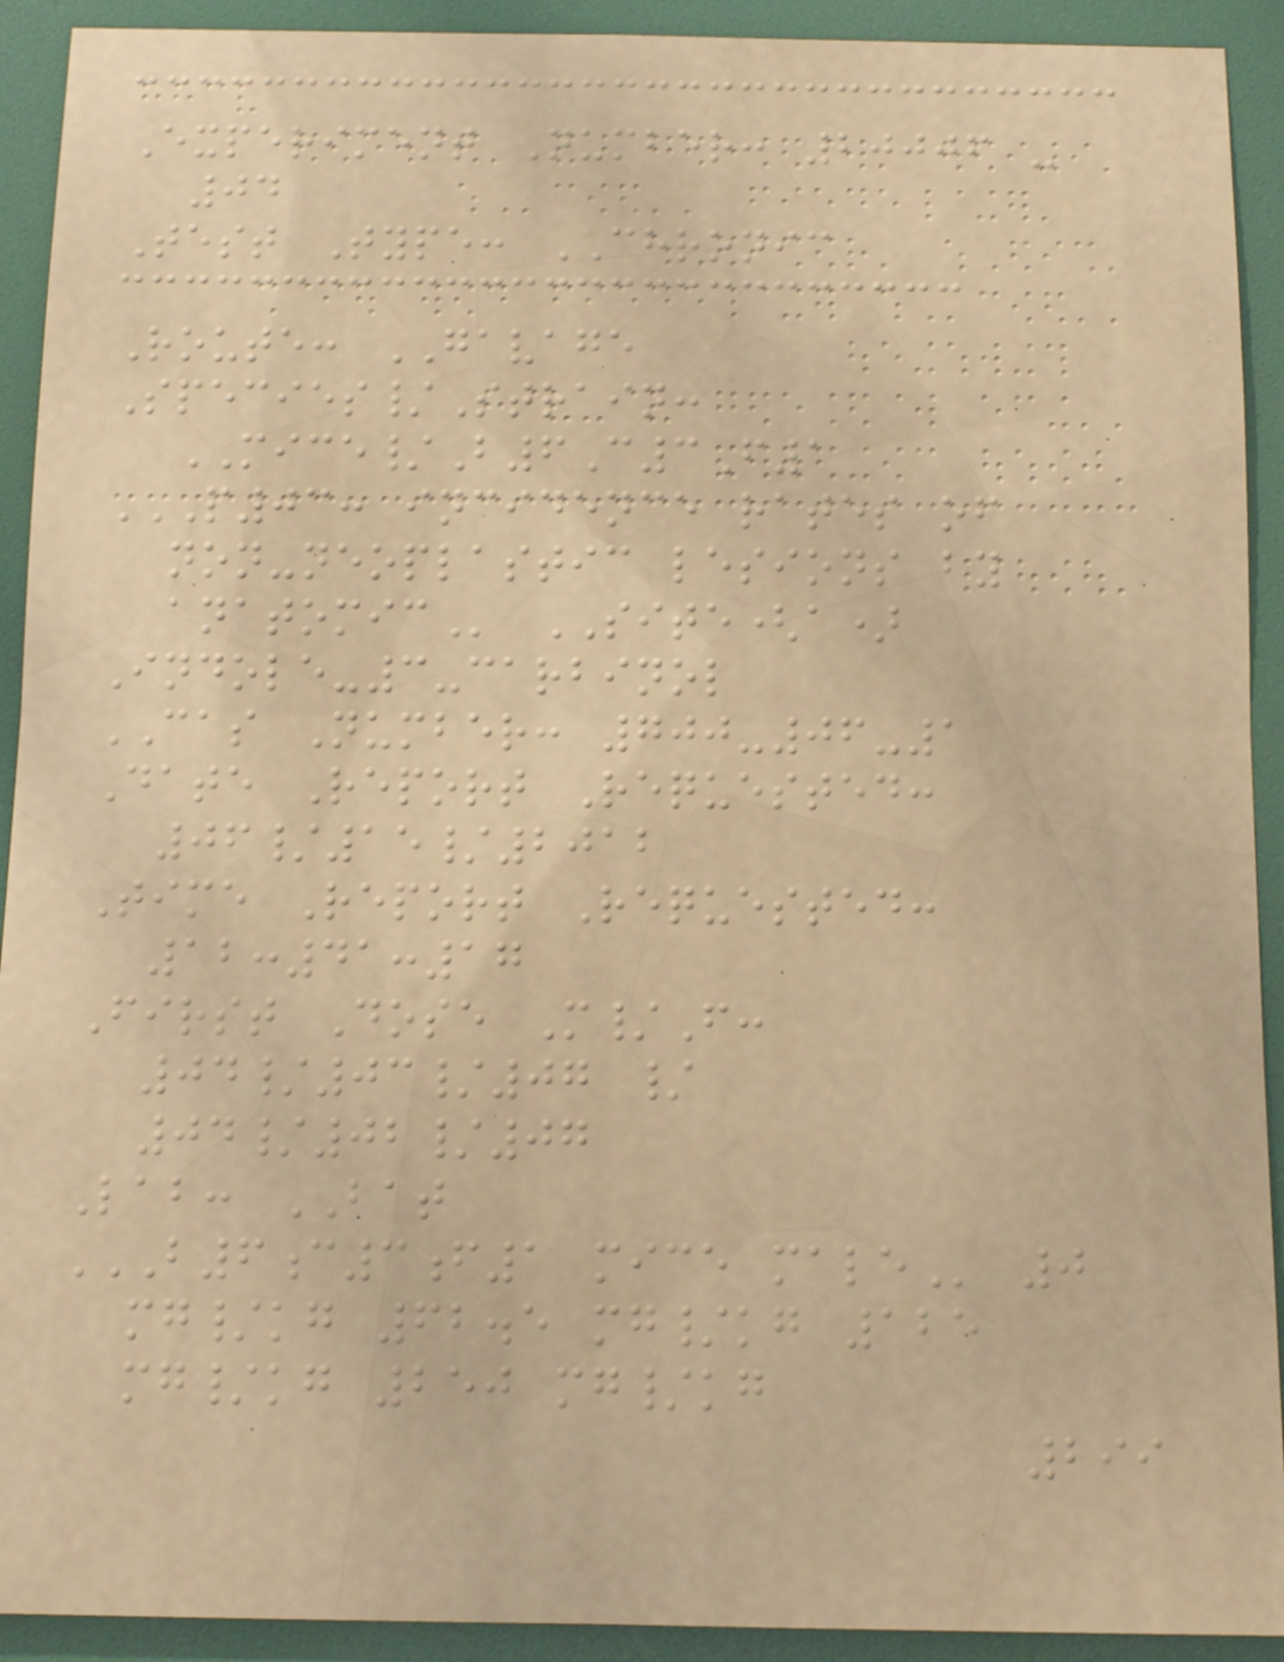Experiment Number: 20006 -
04
Test Type: CHRONIC
Route: GAVAGE
Species/Strain:
MICE/B6C3F1
P03: INCIDENCE RATES OF
NON-NEOPLASTIC LESIONS BY
ANATOMIC SITE(a)
Indole-3-carbinol
CAS Number: 700-06-1
Date Report Requested:
06/15/2012
Time Report Requested:
12:41:17
First Dose M/F:
04/03/07 /
04/02/07
Lab: BAT
B6C3F1 MICE MALE 0
mg/kg 62.5 mg/kg 125
mg/kg 250 mg/kg
299
